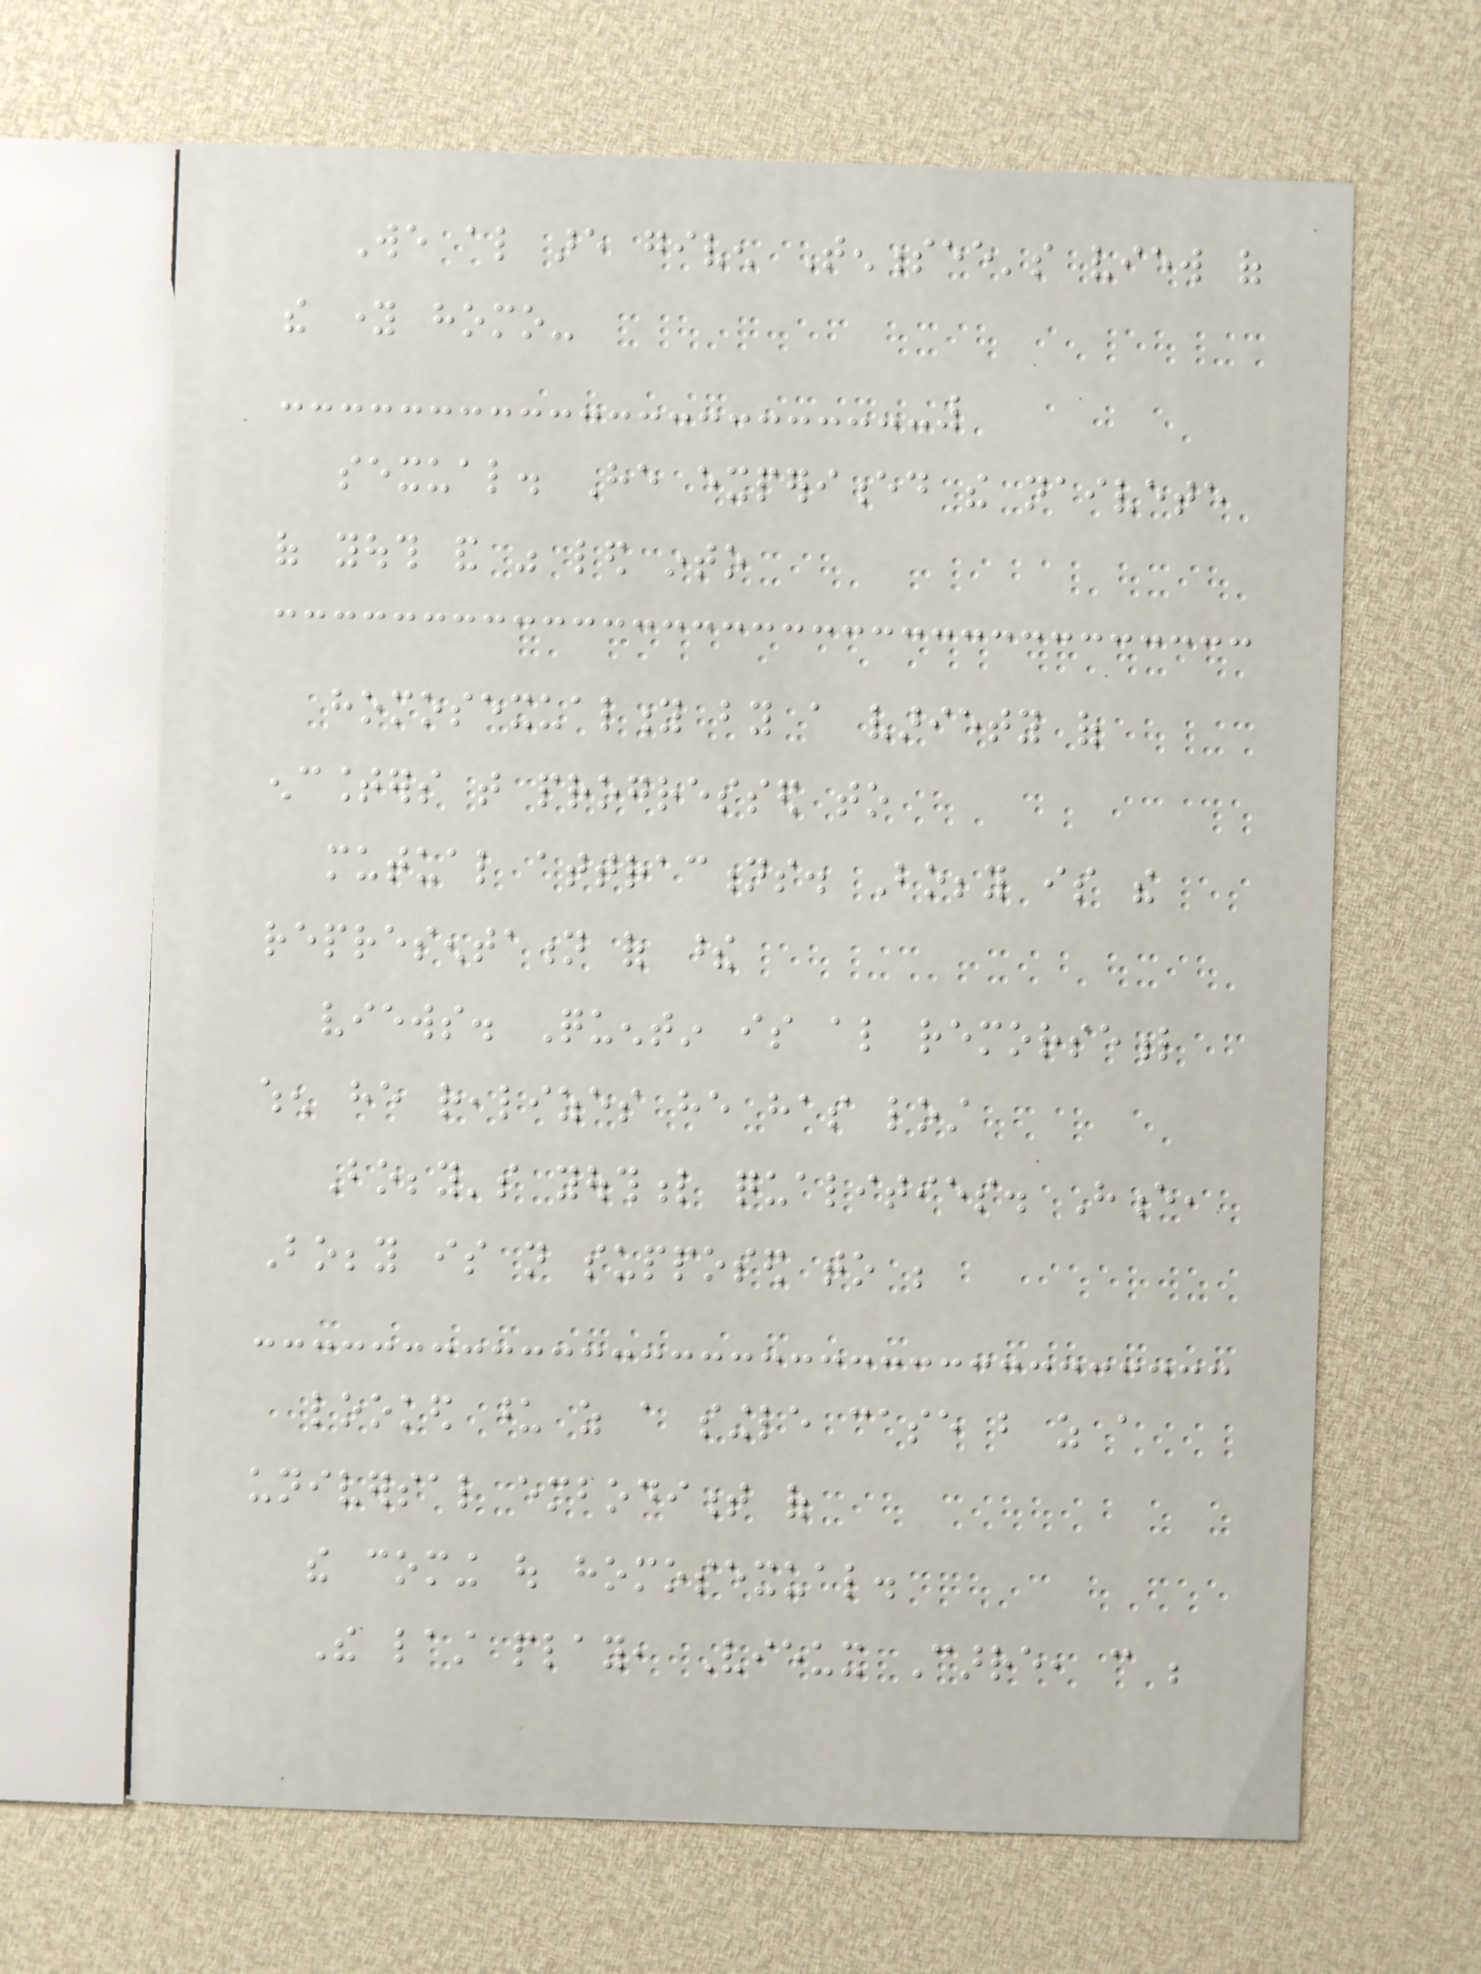We also are given Tennessee's view of
the young homo-
sexual. He experienced the naivete
of youth and was led into
homosexuality by a variety of
encounters that progressed to
mutual attractions. Bobby is the
representation of these
views. Quentin is also remorseful
when he realizes he has lost
Bobby's youthful qualities. Hence,
Bobby is not supposed to be
looked upon as a single case but as a
universal embodiment of
the coming out homosexual.
The last play, Vieux Carre, can be
